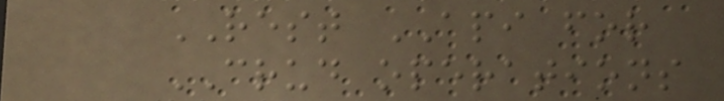REST API for
CRUD operations
